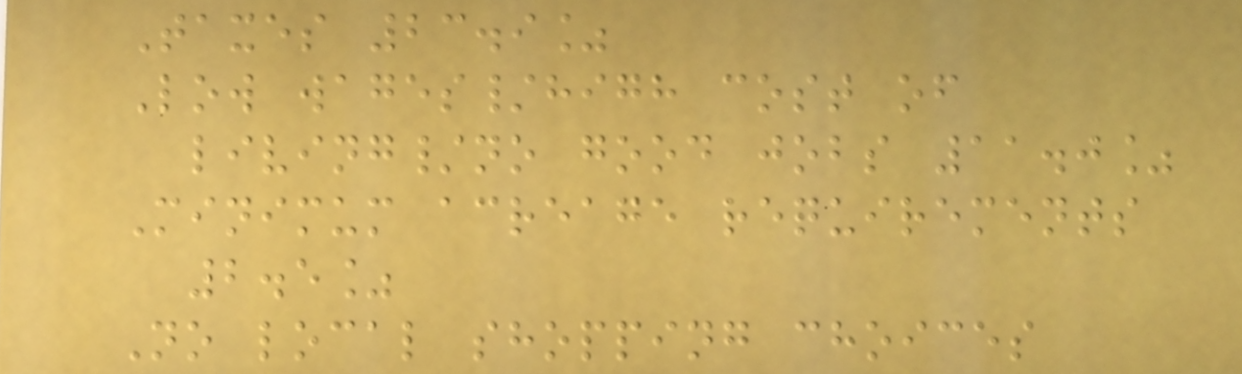Taxes 23.9%
Low wages/high cost of
living/no good jobs 11.0%
Minimum acreage requirements
2.5%
No local shopping choices
